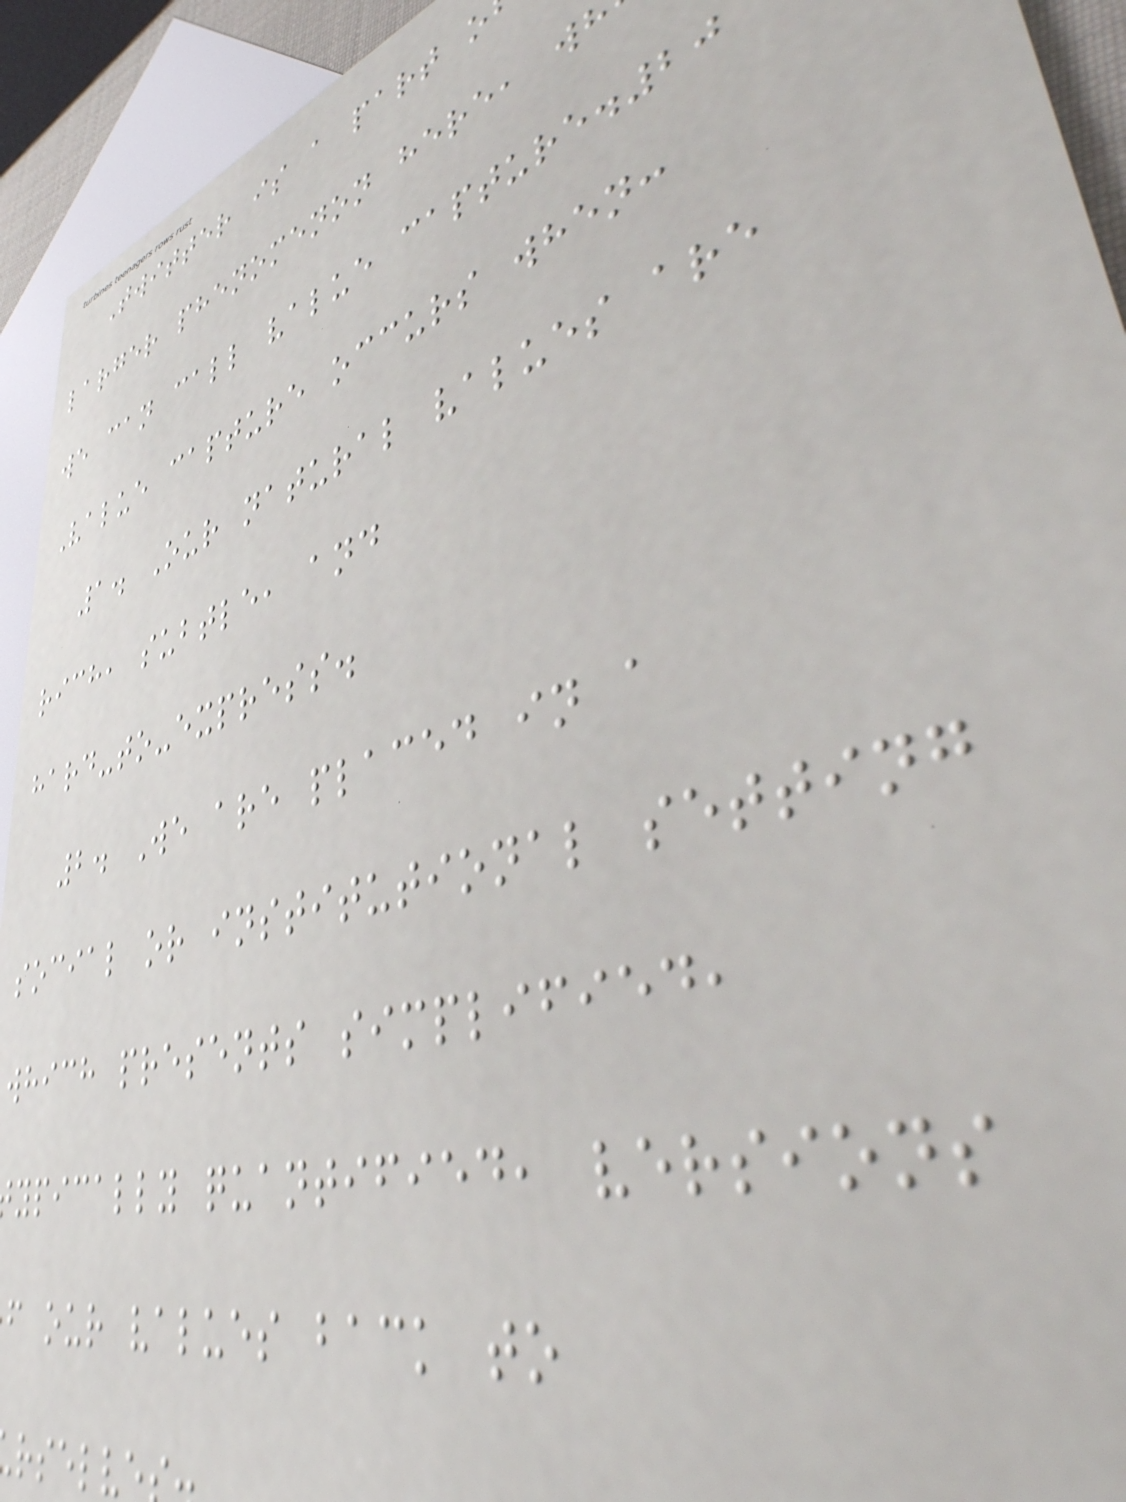Twitter is a part o
larger phenomenon here, w
we can call value capture.20
Value capture occurs when:
1. Our natural values are
rich, subtle, and
hard-to-express.
2. We are placed in a
social or institutional setting
which presents simplified,
ypically quantified, versions
f our values back to
